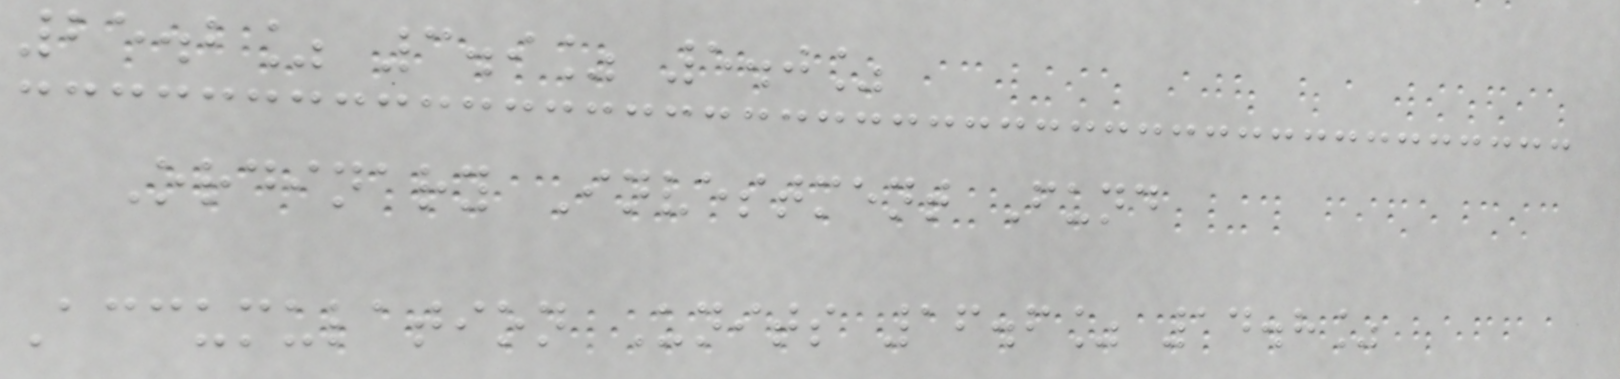25.2% 3.9% 5.0%
Ordinary Investment Fund
Accumulation Units 16.6% 14.8%
